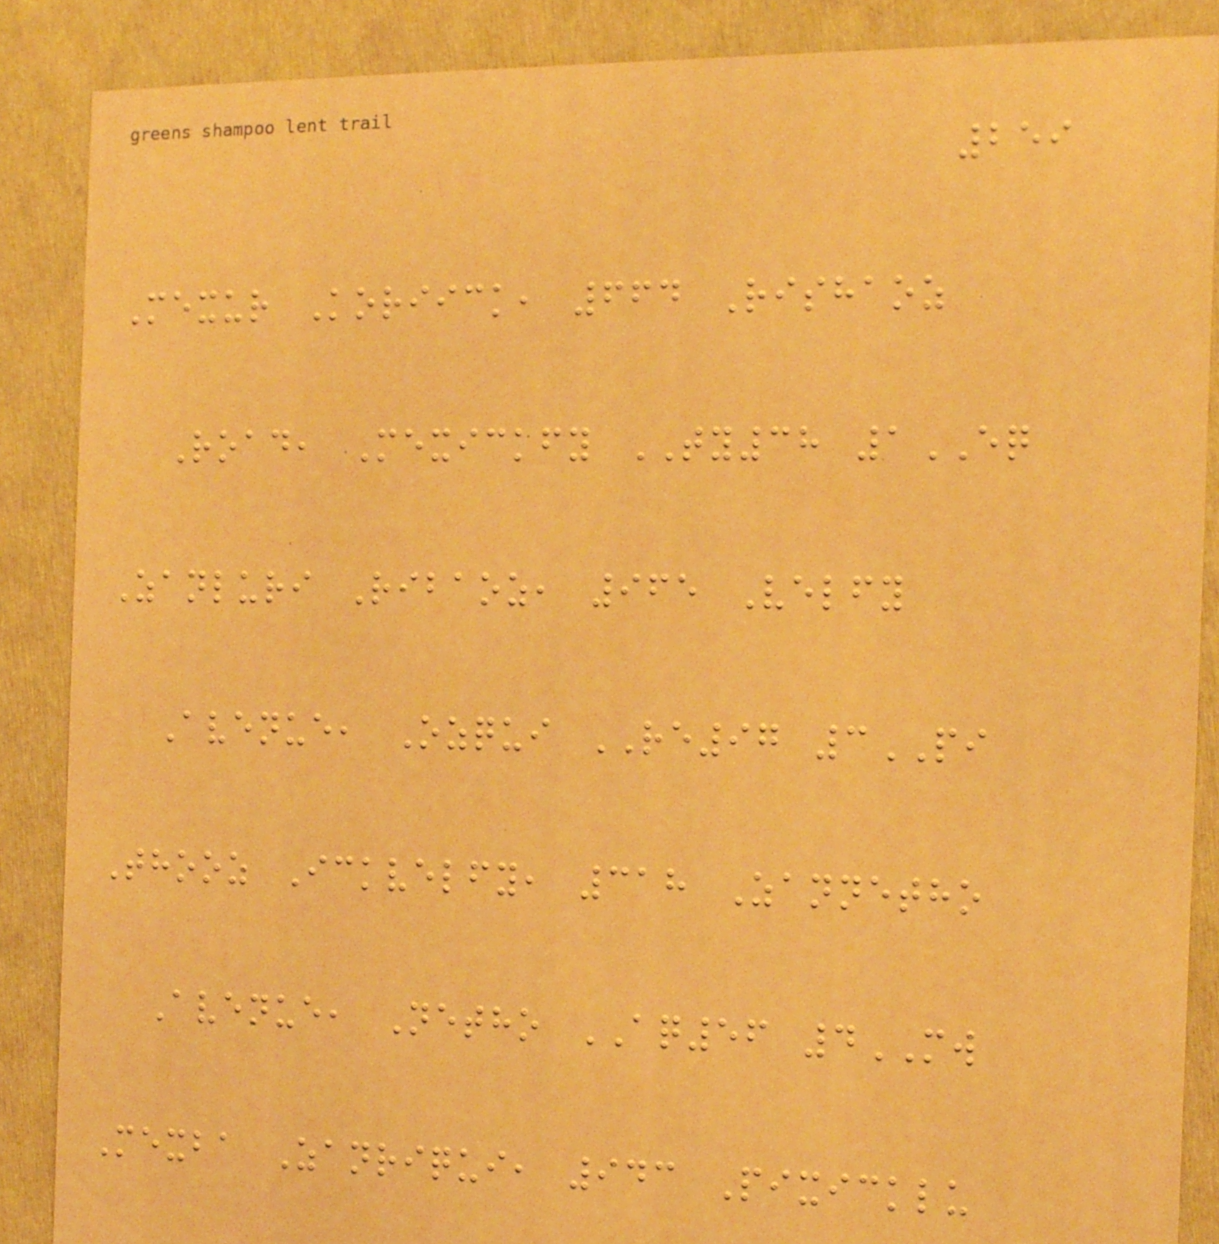259
Mexur Koriick, 664 Rishaoz
Road, Mexickfy TY38 1EQ
Zanluri Ribaoz, 965 Velfy
Avenue, Ozqui RE97 3PI
Thooz Ickvelfy, 318 Zannetho
Avenue, Netho AQ56 4MW
Mexba Zanriqui, 943 Pixicklu
